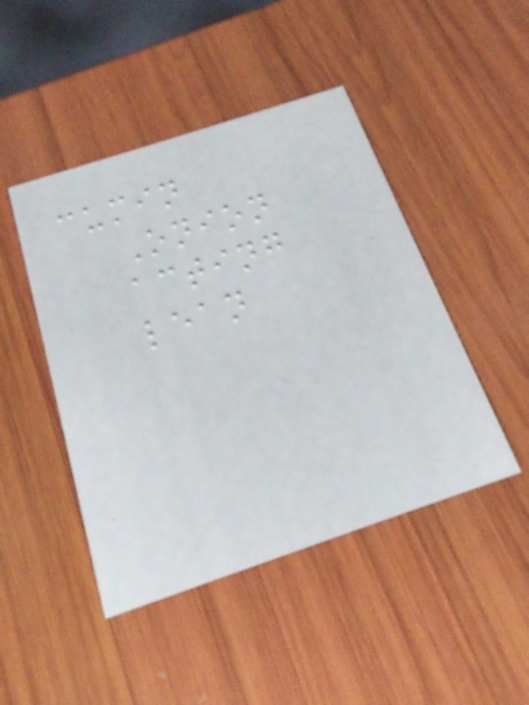cumin
Onion
acting
lean
